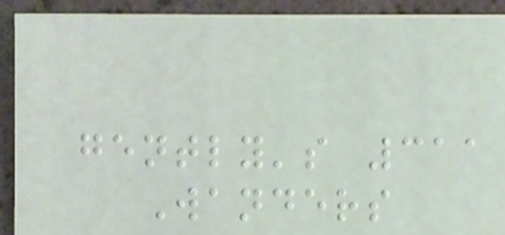gently's 311
Wanders
